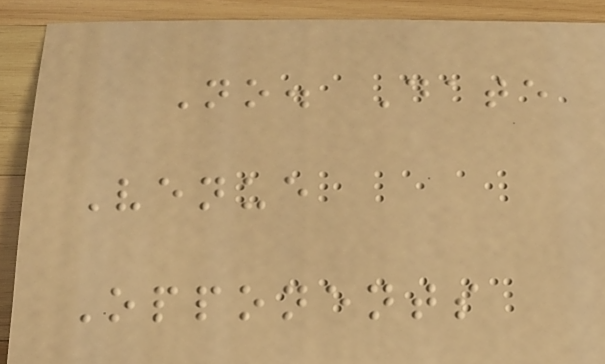No. Date
Venue
Opponents
